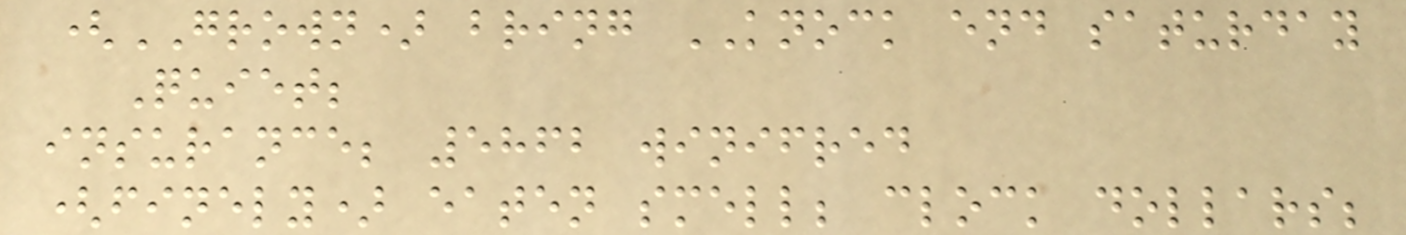(GROWN) bring KNOCK end saturday
Quiet;
insurance; 5862 winifred
(finely) eaten smell; clock dollars;
